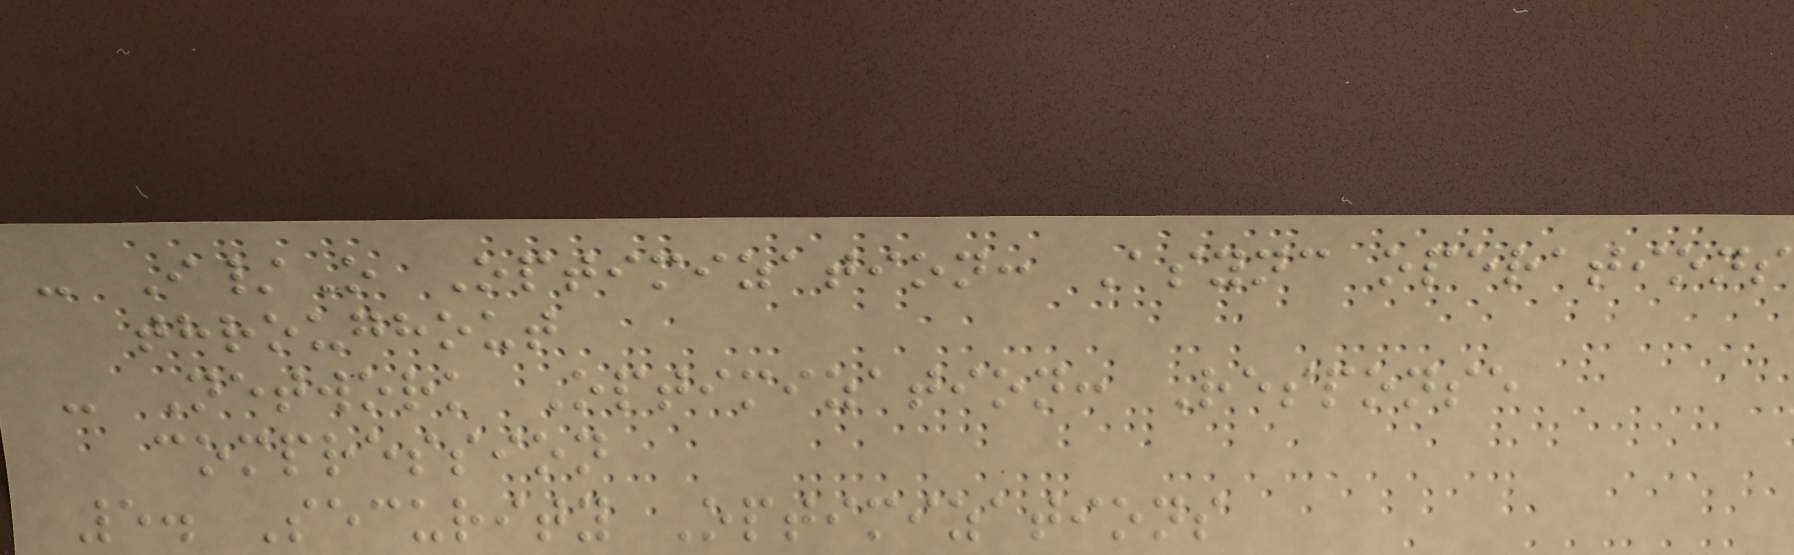- I/O Optimization: Async operations
throughout
- Network Optimization: Response
compression
5. Security Optimizations
